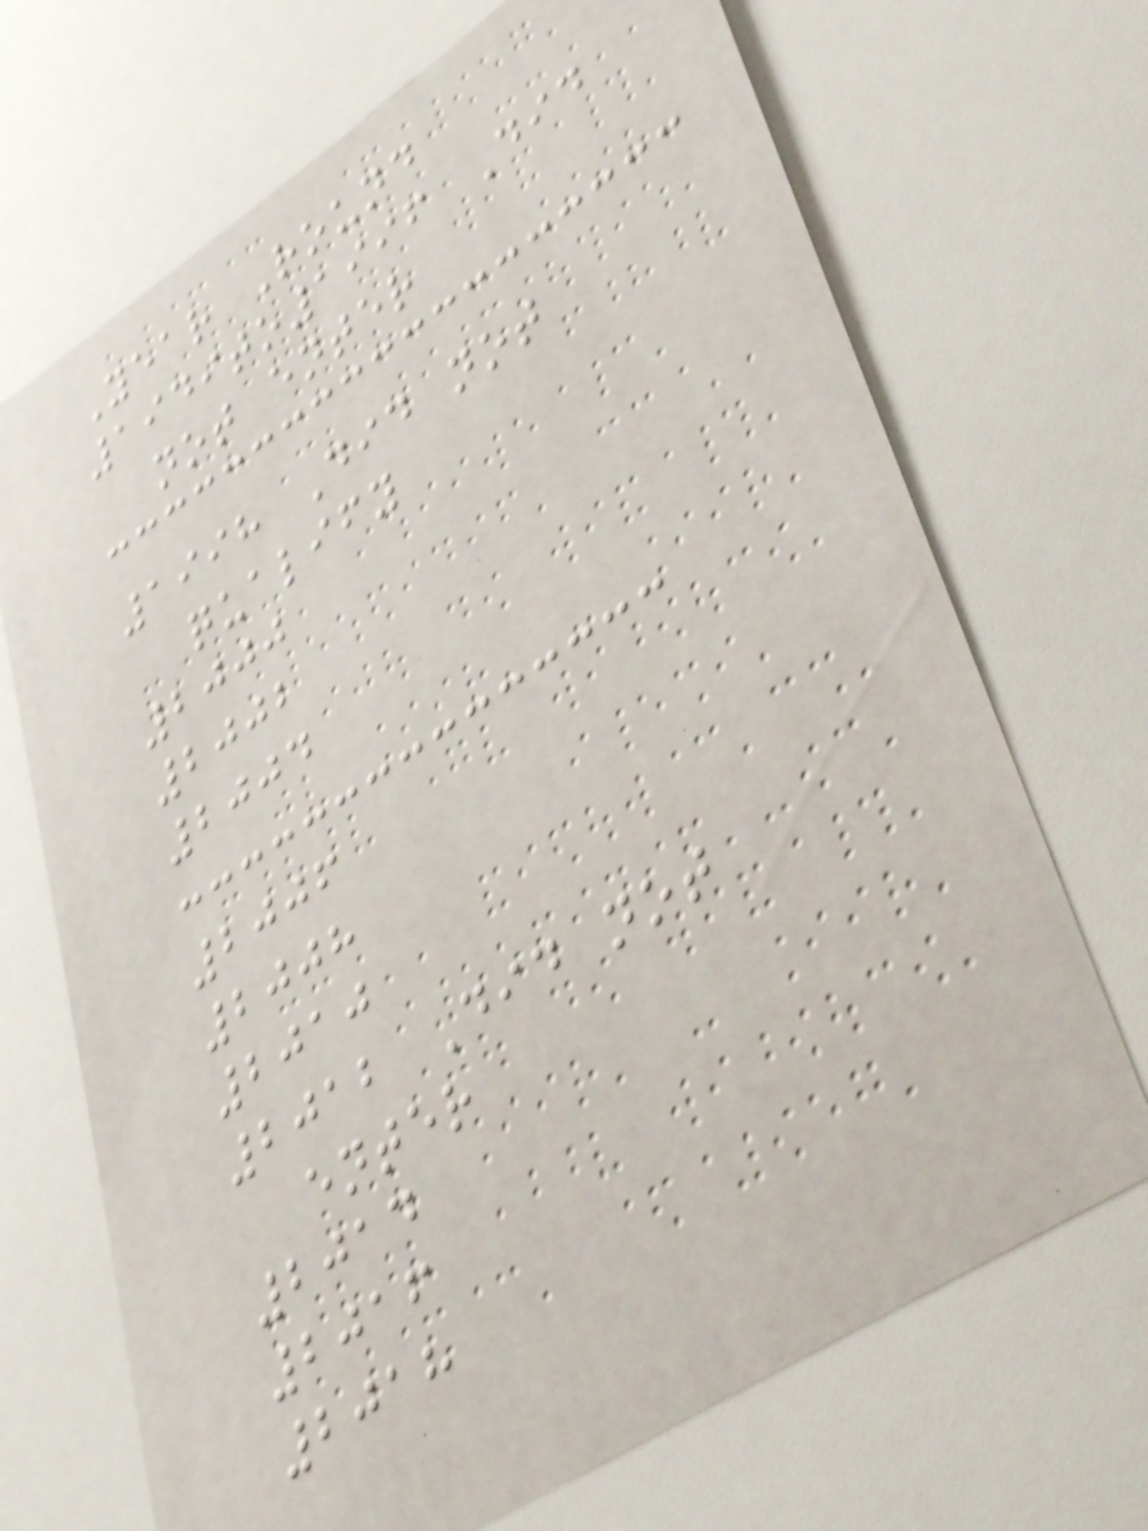Year Round
1949to1996 Did
not enter
1998 Did not
qualify
2000
2002
2004
2006
2008
2010
2012 Did not
enter
2014
2016
2018
